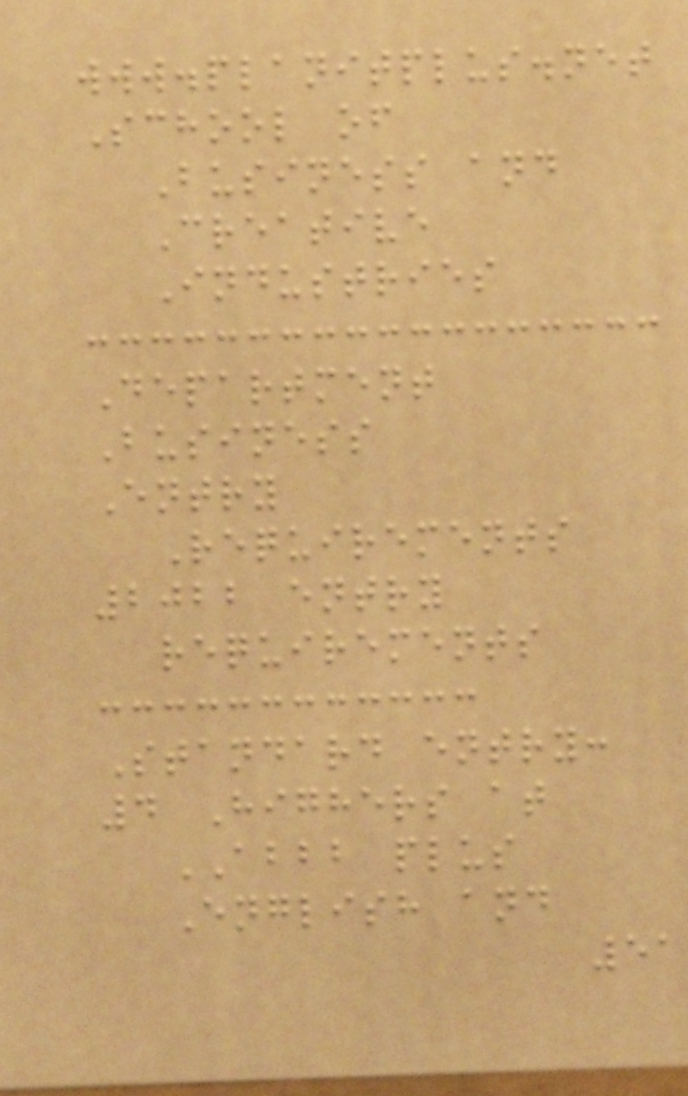www.planitplus.net
School of
Business and
Creative
Industries
Department
Business
Entry
Requirements
2022 entry
requirements
Standard entry:
4 Highers at
ABBB plus
English and
51
